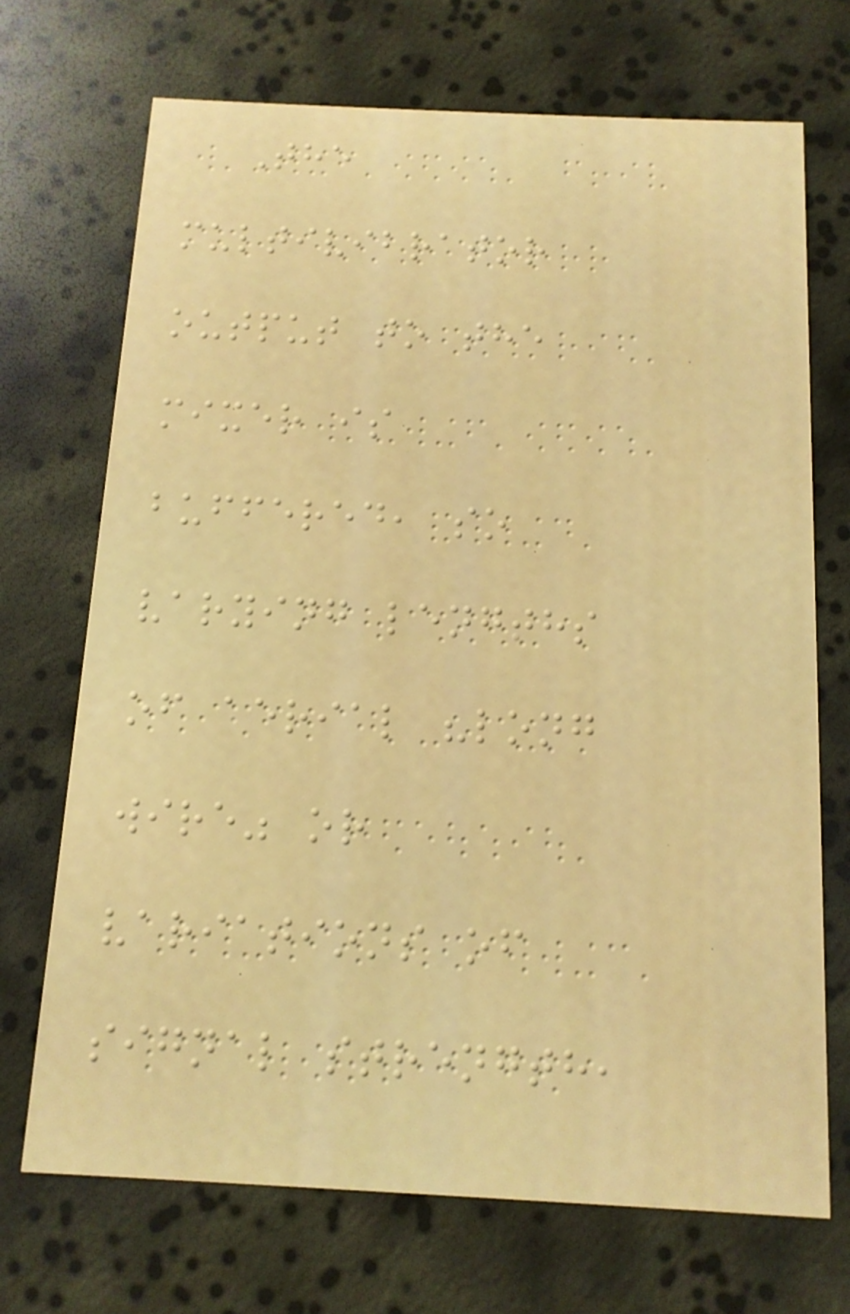The
multivibrator
output to the
mixer is
buffered, so
varying lengths
of aerial "long
wire" or
variations of
signal strength,
